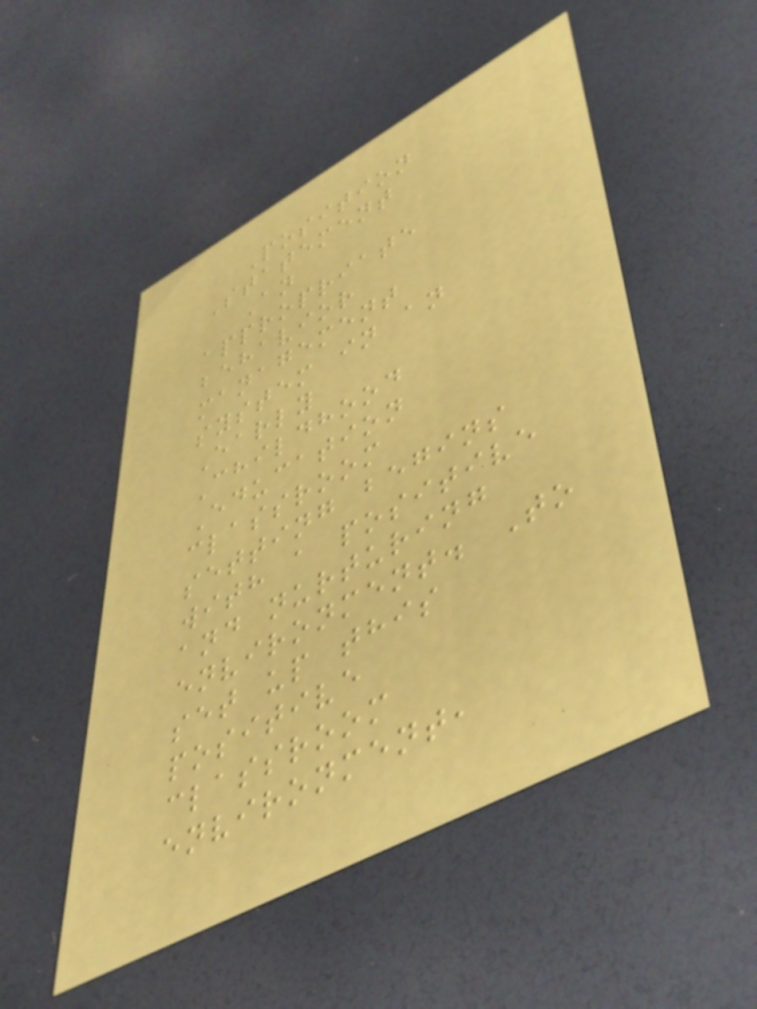Position
Statement
An
appropriate
behavior
management
system in an
Early
Childhood
Education
classroom
setting begins
with a positive
and nurturing
environment. To
set up this
positive
classroom
environment,
